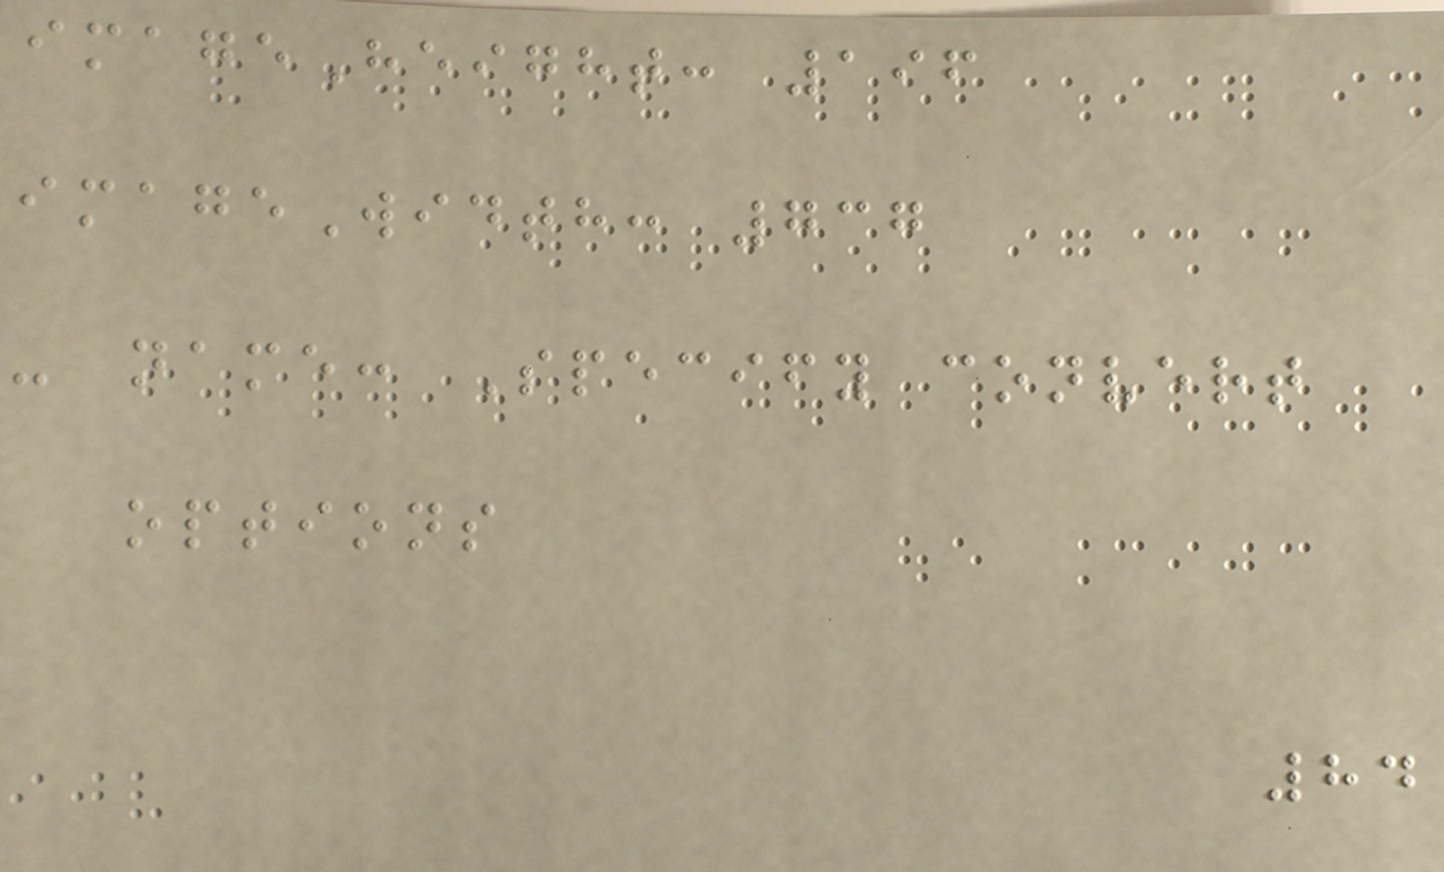imageHeight: 196
imageWidth: 737
- name: Specify convert
options
84
